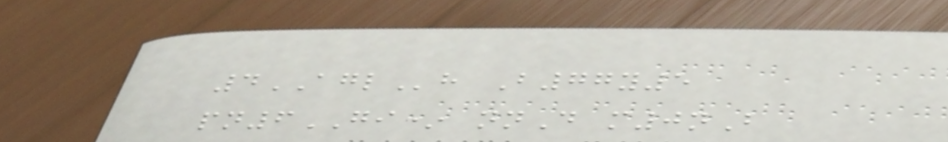4AGLh B77y5
pn6GI* nnD m0nB
